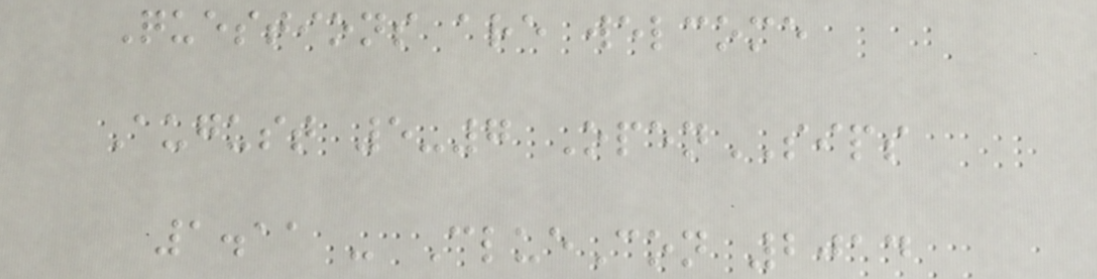Questions are welcome
August 5-7 OpenSIPS
1.11 - ClueCon 2014
